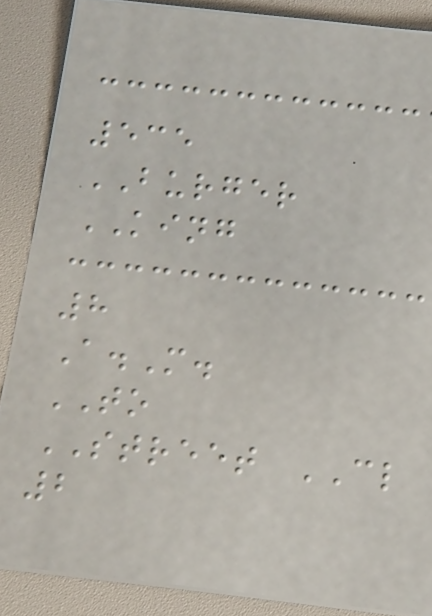535
BURGER
KING
8
A.M.
TO
STREET CL
2
